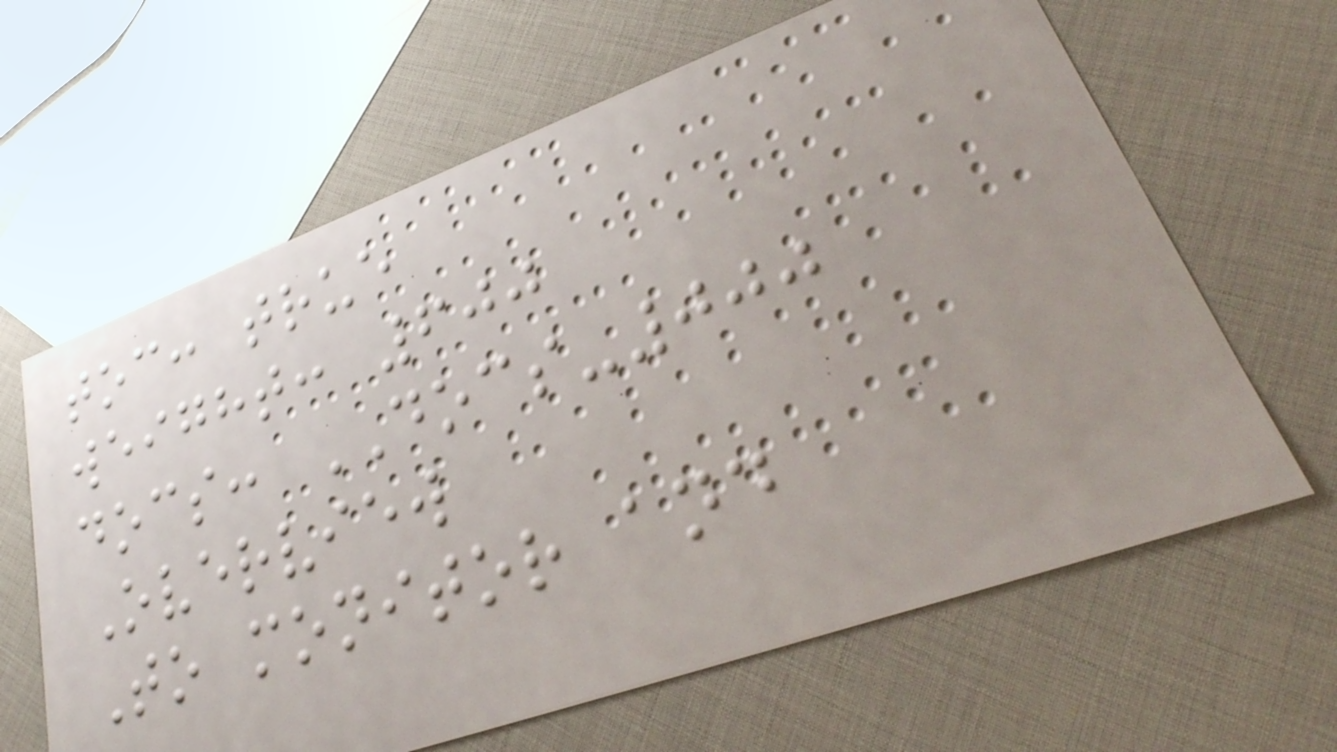toc: true
weight: 600
docs: DOCS-000
Overview
To monitor and
